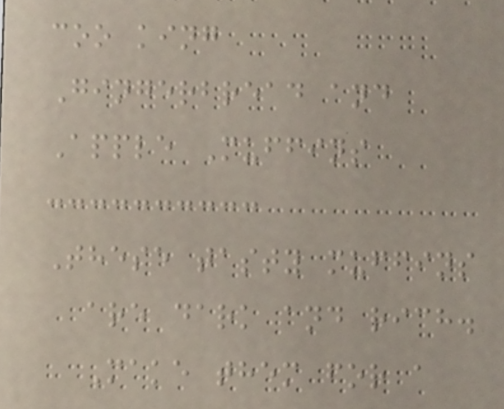coo king
Gingerbread and
Apple Muffins
These tasty muffins
are dark and rich.
Make them for a
